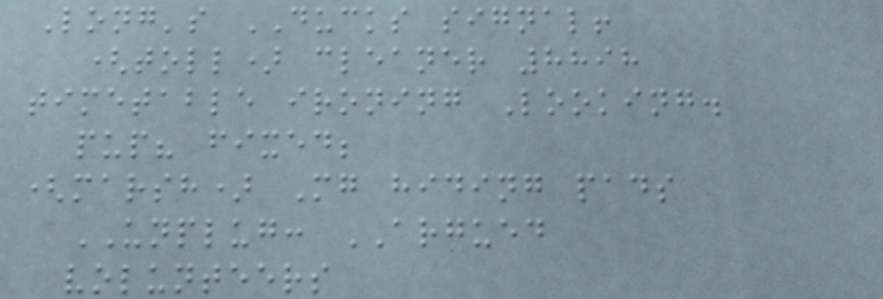Long's DUCKS signal!
(toll) cleaner 8898
timetable ironing Looking.
pup? fixed;
(marsh) Mg hiding pads
UNPLUG: ARGUED
volunteers
